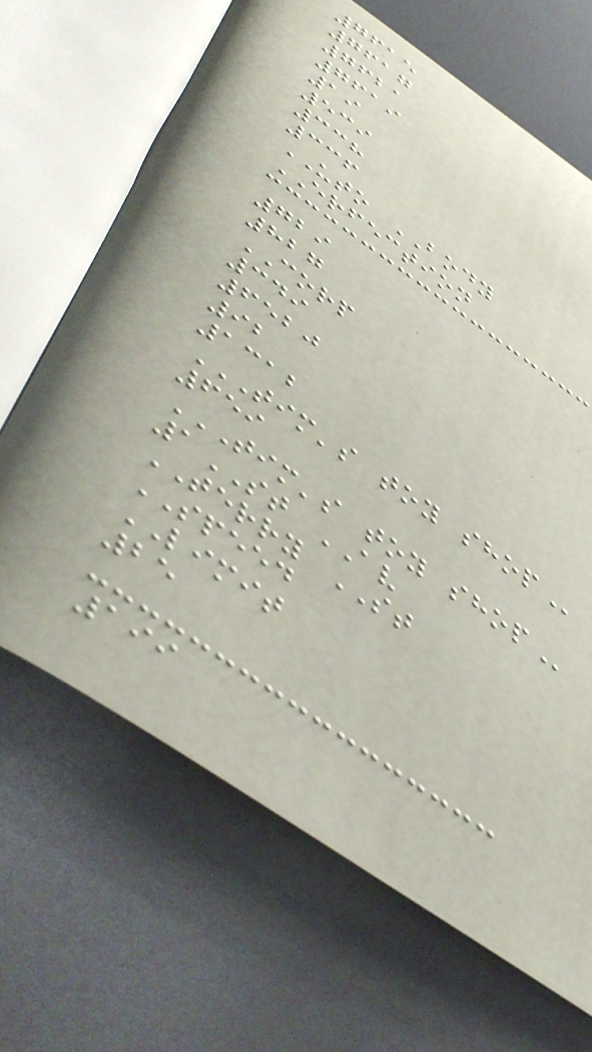7615
7617
7621
7619
19
539
338
336
UTO BODY
ERFECTION
729
827
CORP
349
6520
92
1312
TIM'S TOY SHOP
659
TIM'S TOY SHOP
1ST AV
TERRY ST
SPEED
LIMIT
25
199
